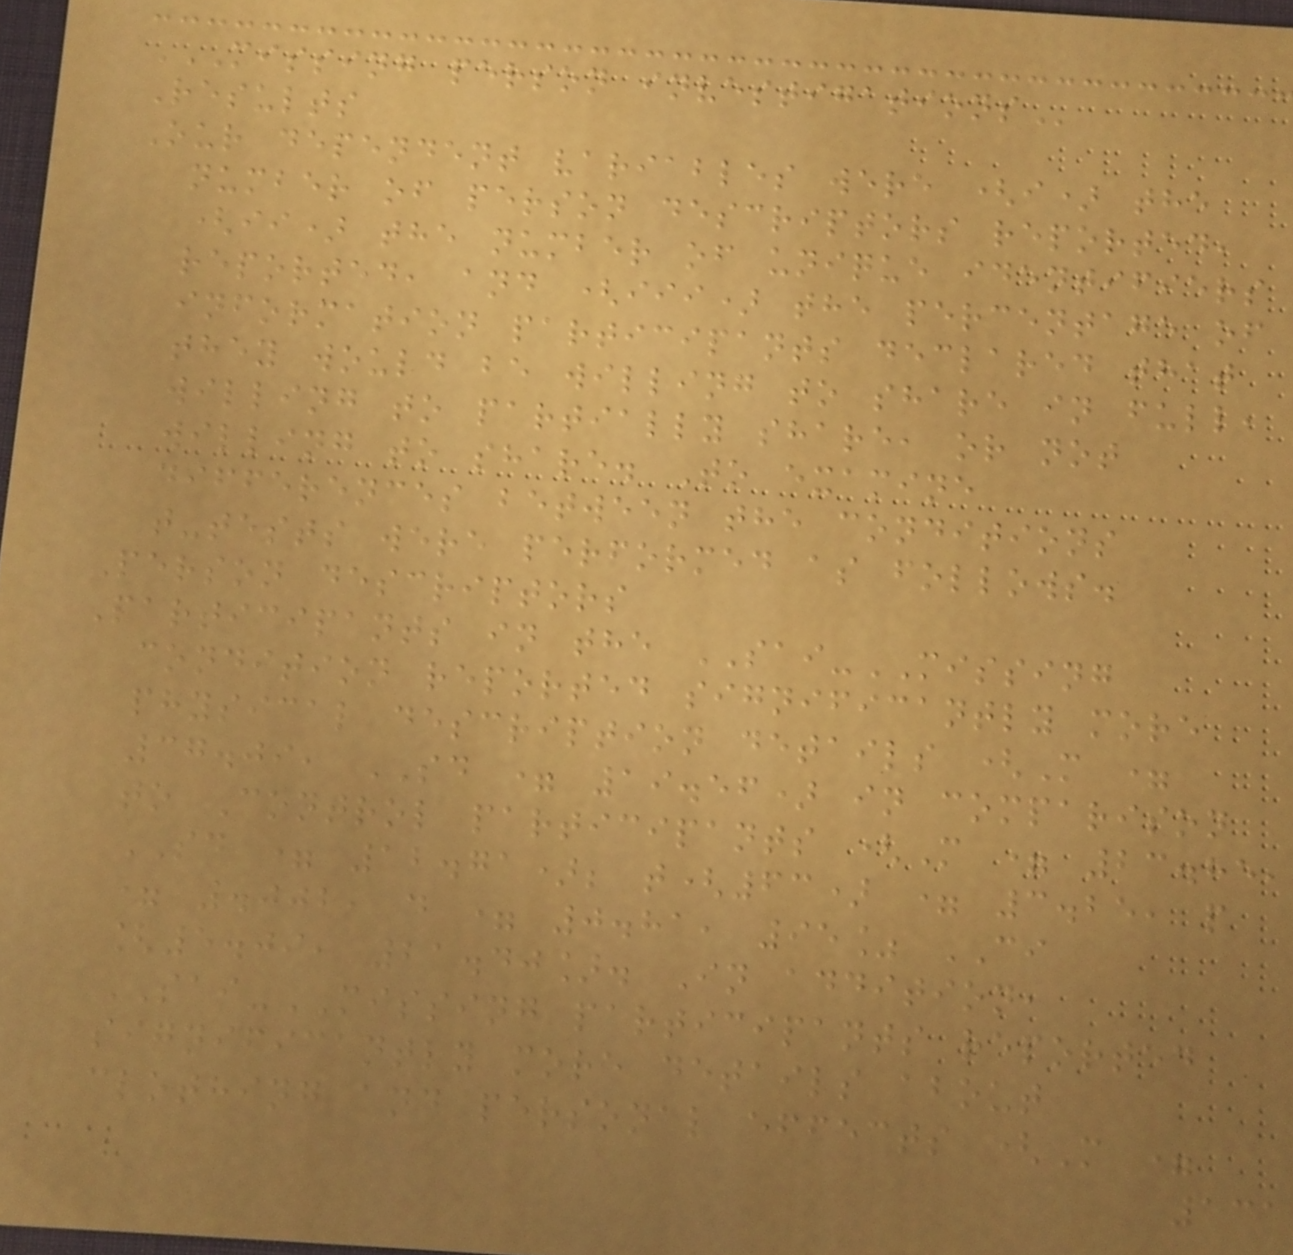MISSING PERSON INVESTIGATIONS
Results
Our dependent variables were (i) the
number of person descriptors reported,
(ii) the number of unique identifiers
reported, and (iii) the percentage of
information participants declared that
they would be willing to share in full,
willing to partially share, or not
willing to share. To examine
differences between the conditions
t-tests were performed as follows.
Person descriptors
Participants in the SAI-MISSING
condition reported significantly more
physical description details (M =
37.09, SD = 19.56) in comparison
to Control participants (M = 23.85,
SD = 12.71); t(63) = 3.25, p
= .002, d = 0.81, 95% CI
[5.09, 21.40]. In addition,
SAI-MISSING participants reported
significantly more details about
clothing and personal effects (M =
131
